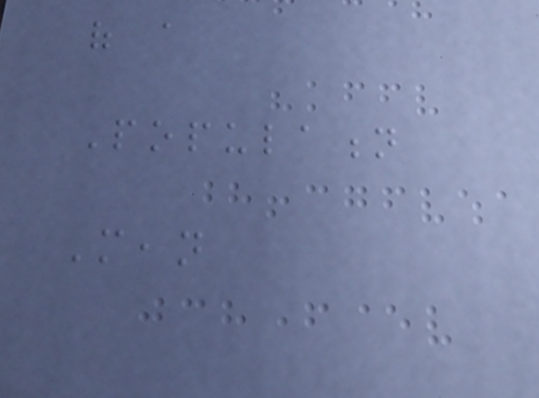of a
Population
Mean
